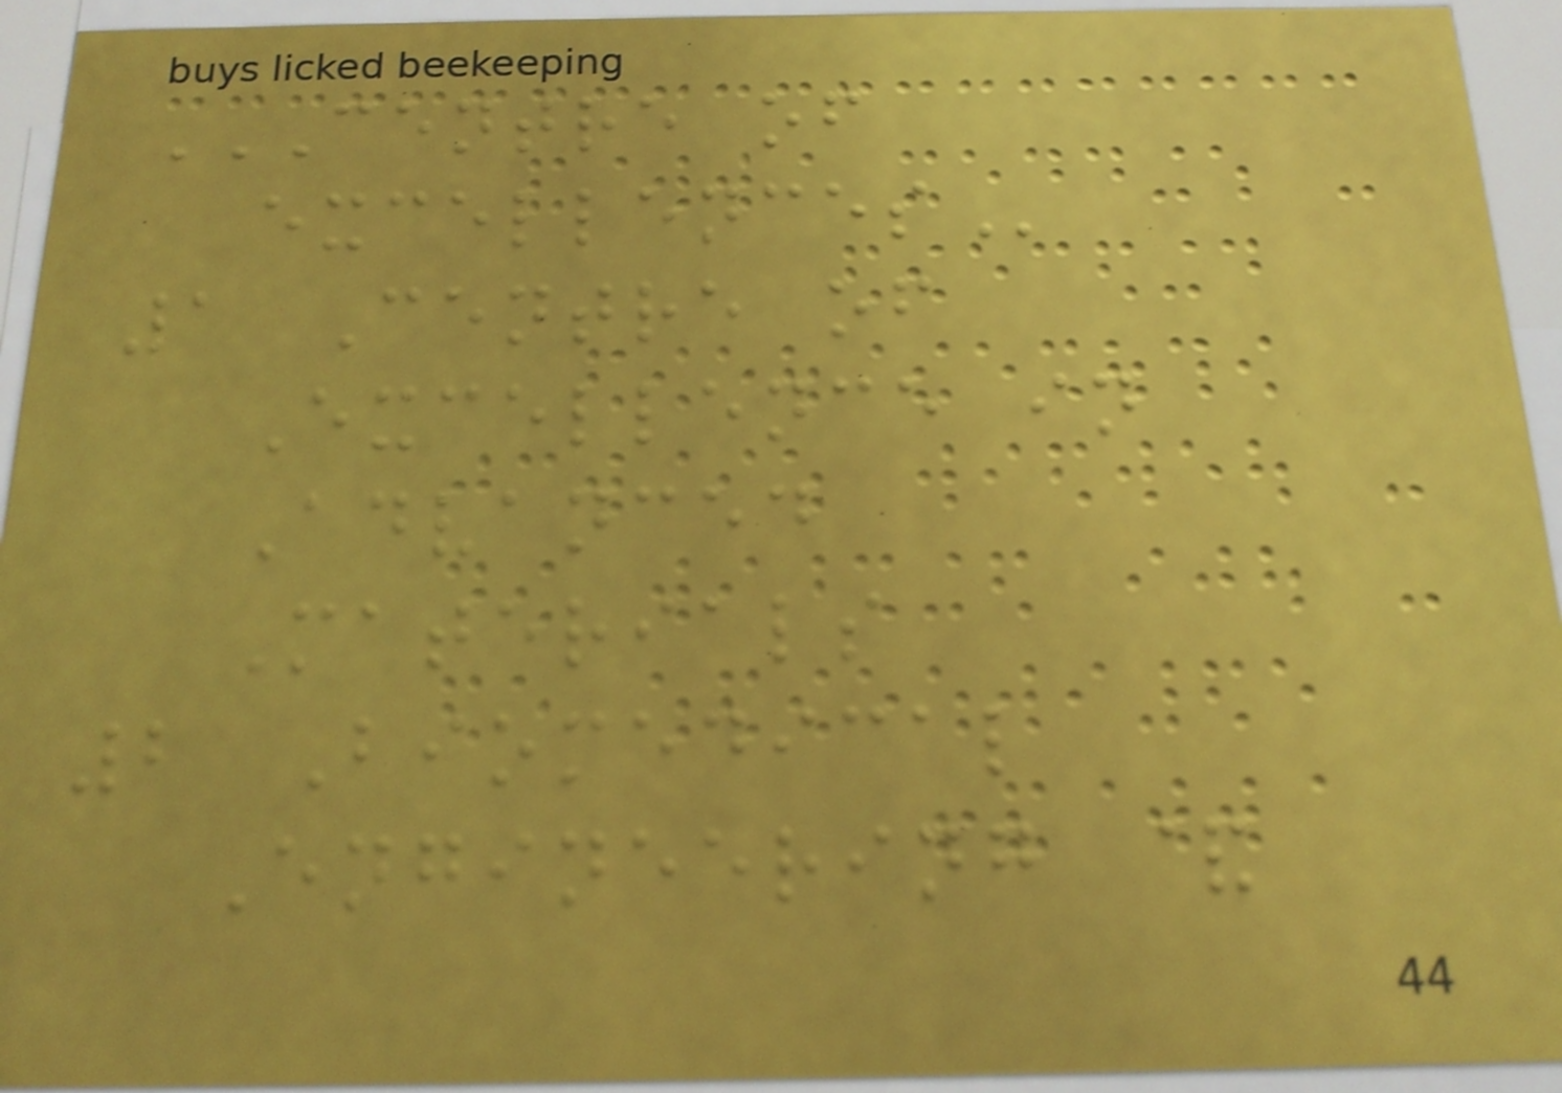CENTRE OF
EXCELLENCES
1 Centre of
Excellence in
Advanced
Materials
2 Biomedical
Engineering &
